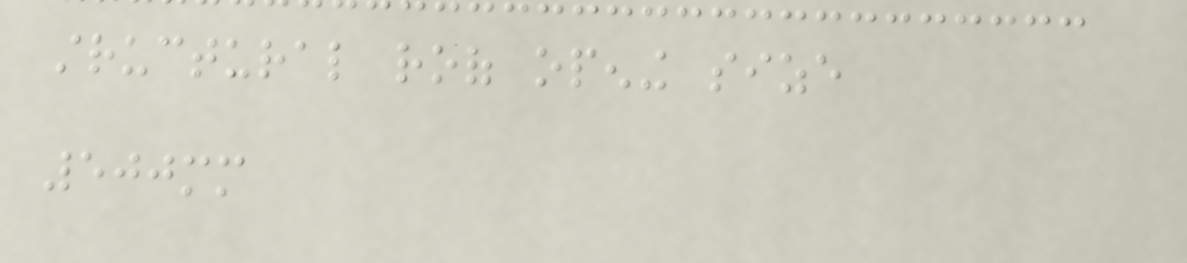structural roof opening size
500mm
